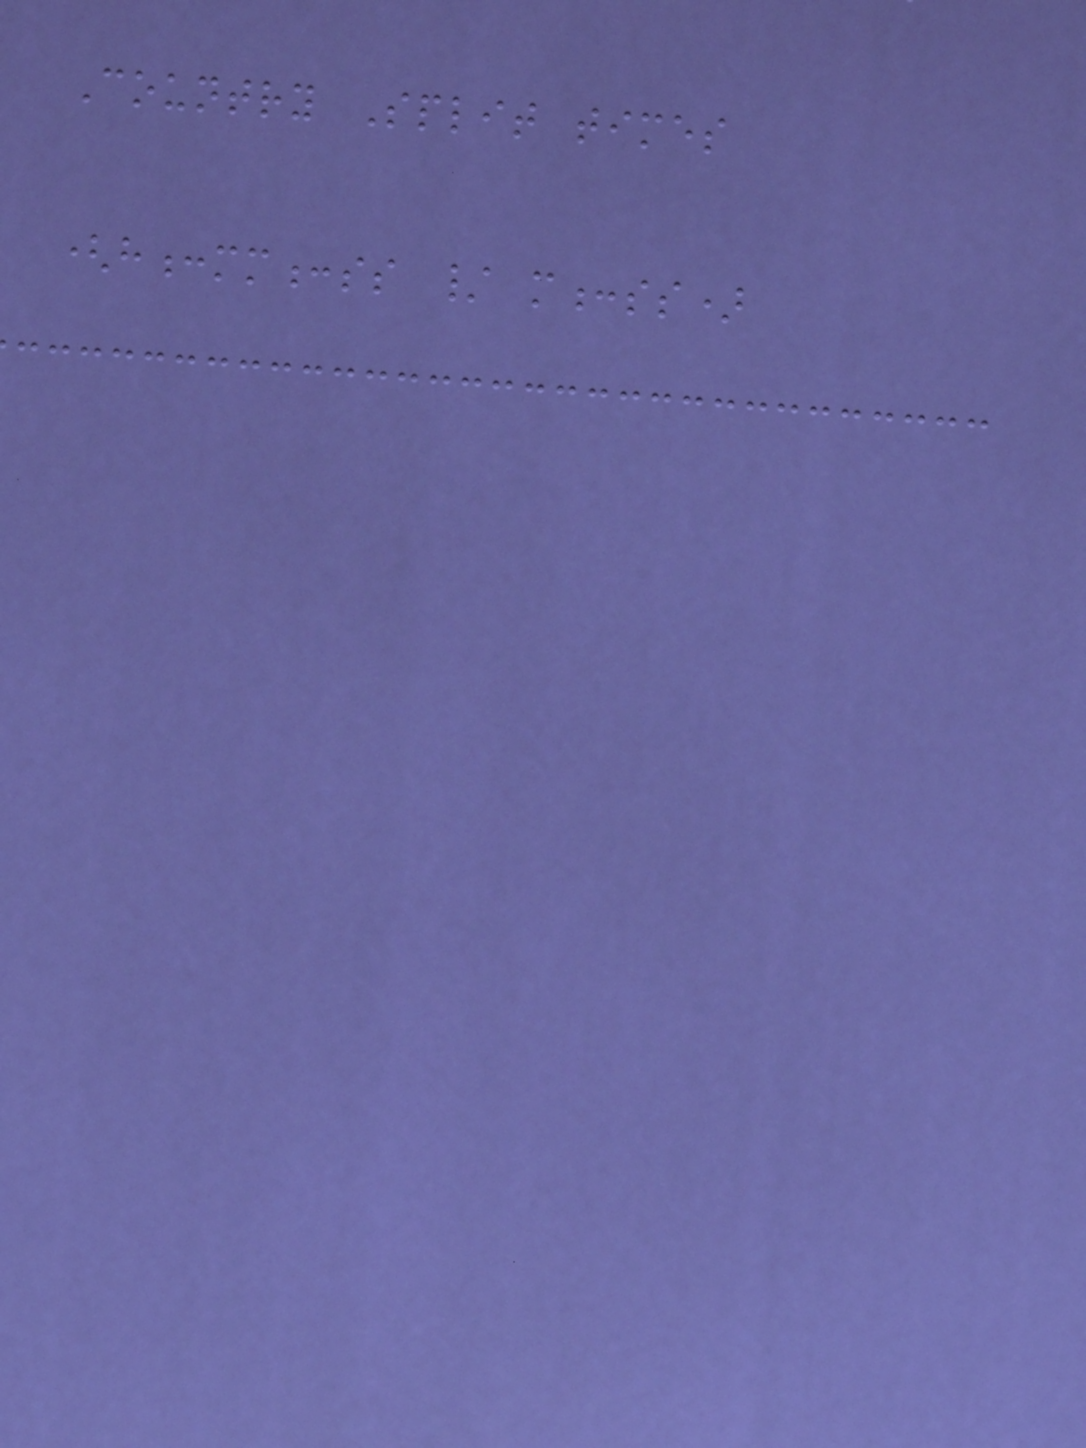Country Split times
(h:mm:ss / m:ss)
